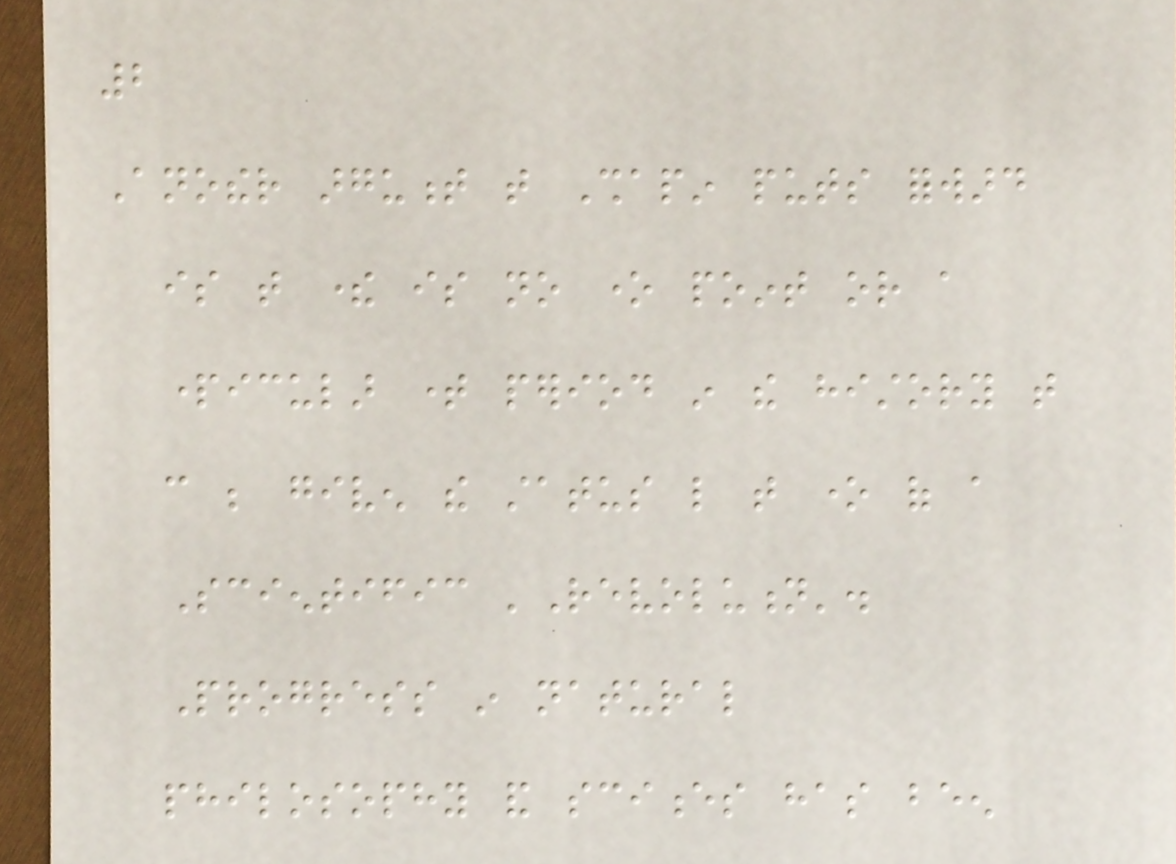2
Another argument that Shapin puts forward
is that there is no one point or a
particular time period in the history that
can be given the status like that one of a
Scientific 'Revolution'.
Progress in natural
philosophy and sciences has been
